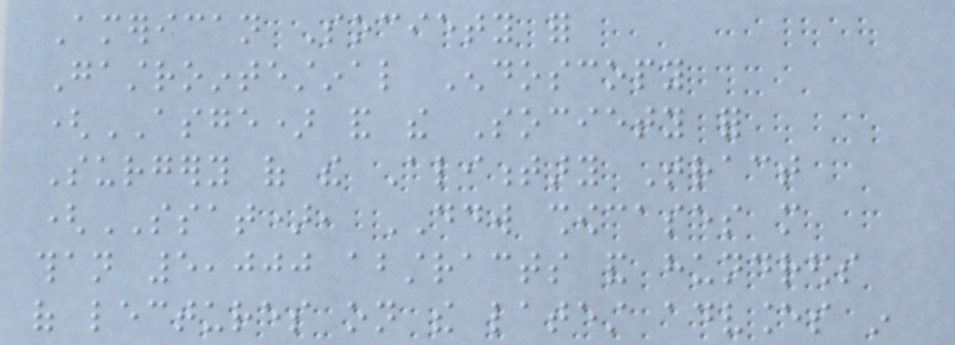American Society for
Gastrointestinal Endoscopy
(ASGE) and the Society for
Surgery of the Alimentary Tract
(SSAT), DDW showcases more
than 5,000 abstracts and hundreds
of lectures on the latest advances in
